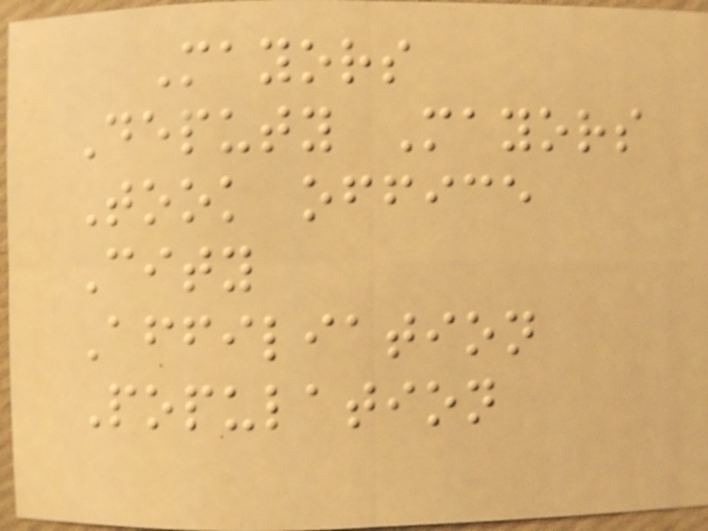Mayors
Deputy Mayors
Took office
City
Affiliation
Population
